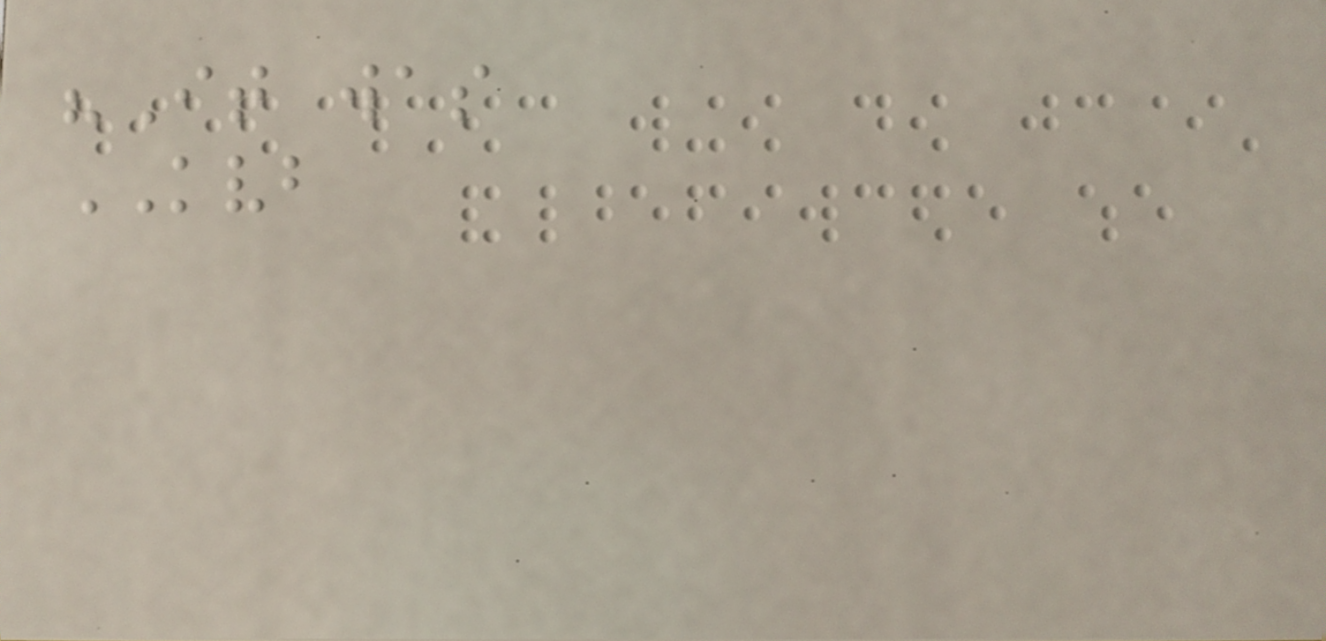"It was
KVB
